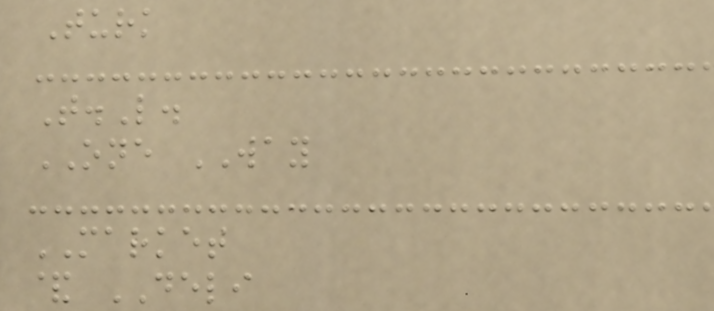Turk
T.L.
ONE WAY
MARKET
& DELI
